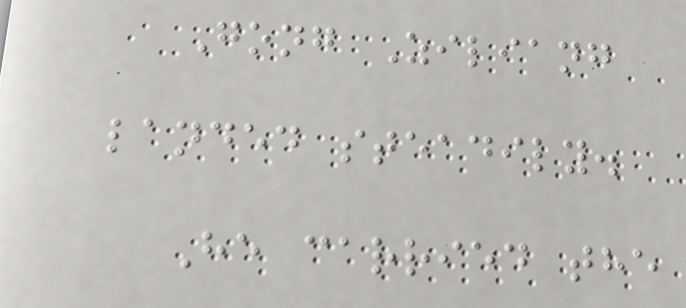Gong Ziliang
landed steadily.
He carried the
